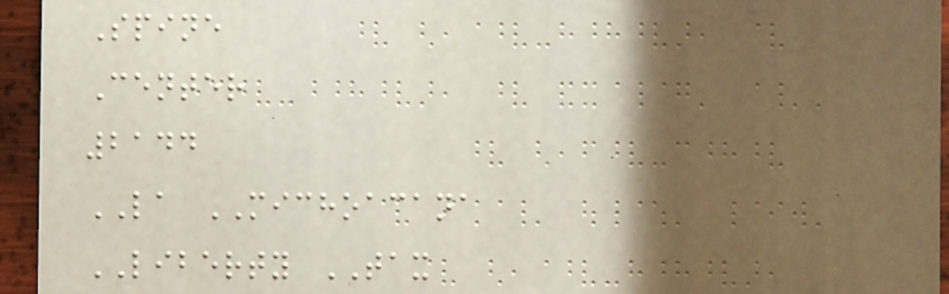Spine
Center
2144
LA MICHOACANA
LIBERTY TAX
